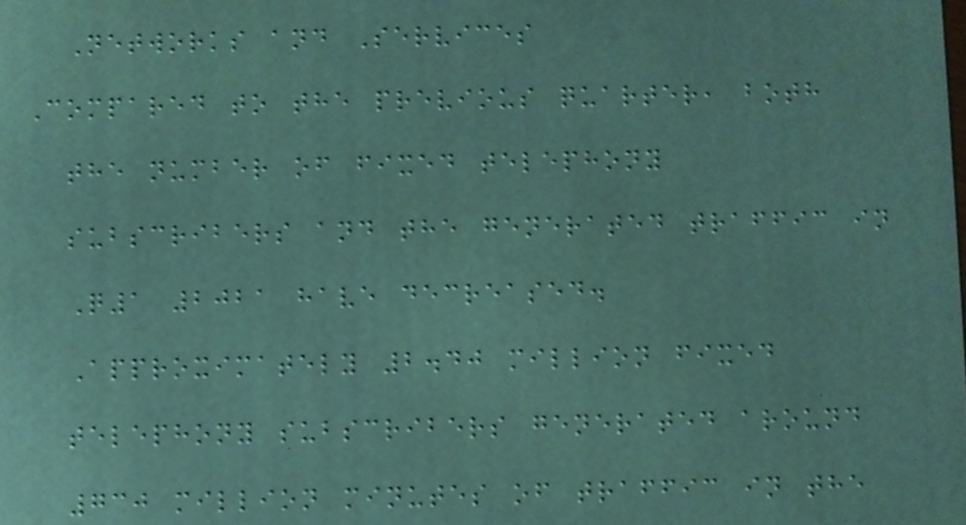Networks and Services
Compared to the previous quarter, both
the number of fixed telephony
subscribers and the generated traffic in
Q1 2021 have decreased.
Approximately 2.40 million fixed
telephony subscribers generated around
730 million minutes of traffic in the
